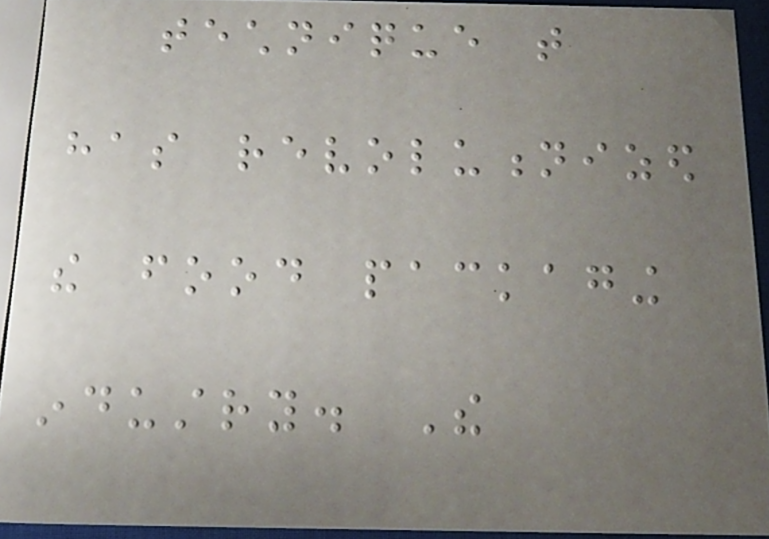technique that
has revolutionized
the food packaging
industry. The
